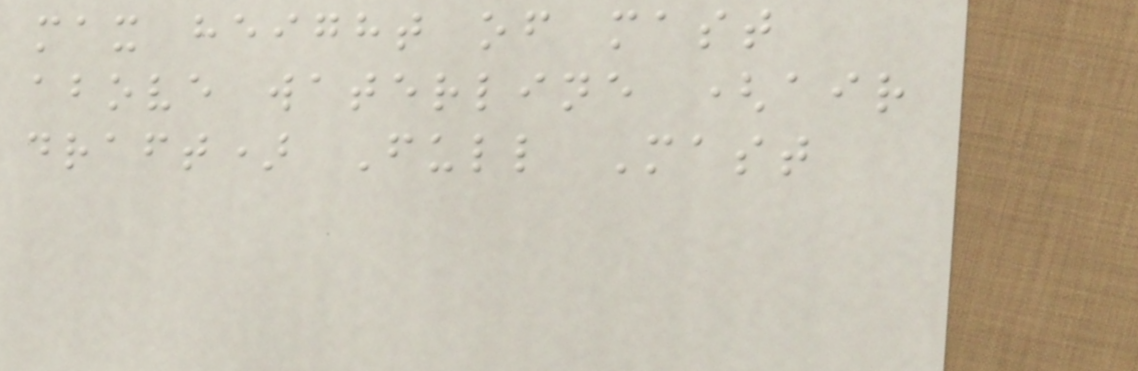max height of mast
above waterline (air
draft) Full Mast
